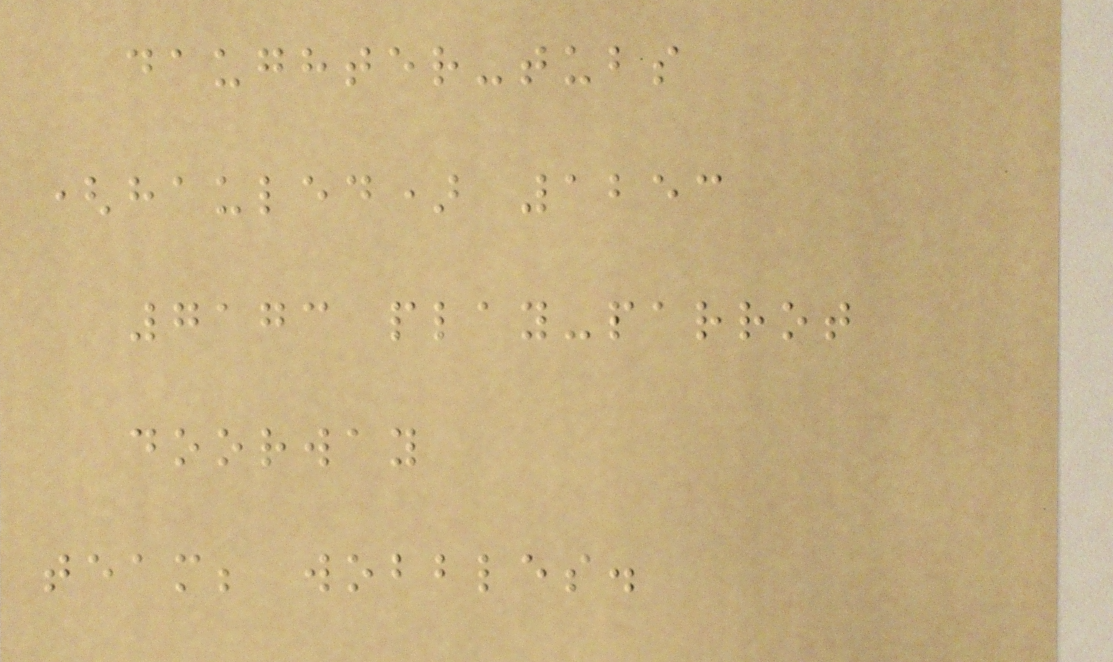daughter-tubs
(hauled) 1253
7173 play-parrot
doorway
team; wobbles.
